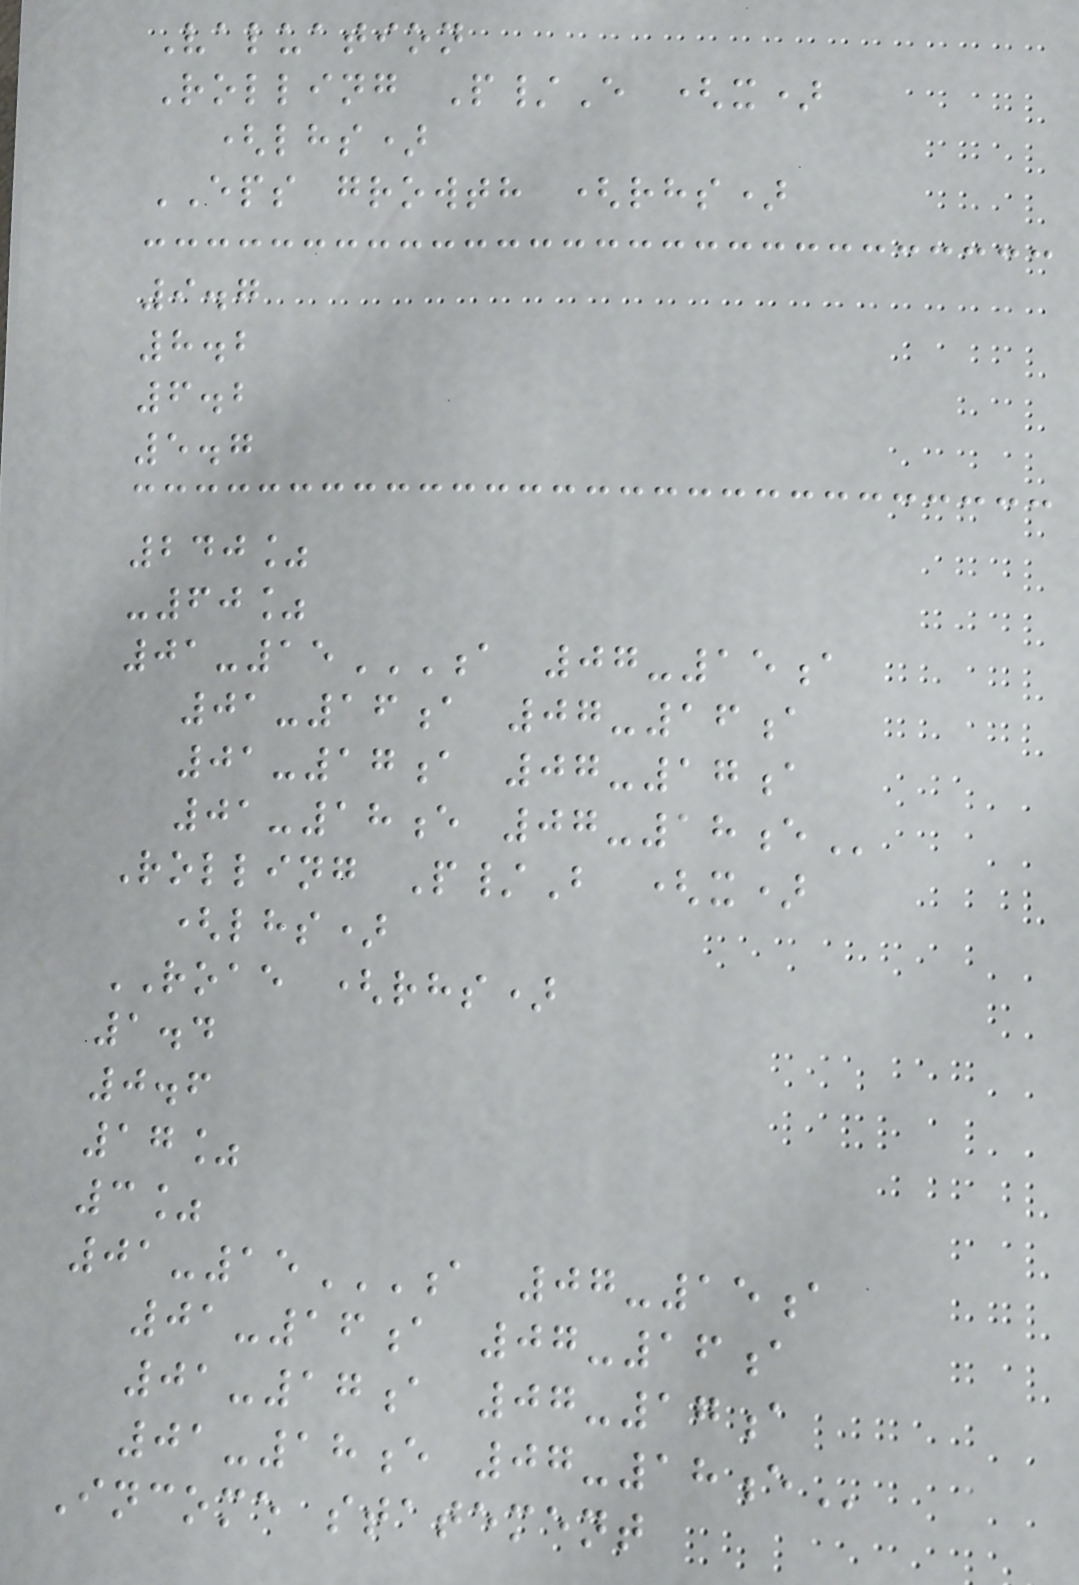Valuation
Rolling P/E (x)
(lhs)
EPS growth (rhs)
9.7
8.2
6.2
5.7
240%
-60%
01-15A 07-15A
01-16A 07-16A
01-17A 07-17A
01-18E 07-18E
Rolling P/B (x)
(lhs)
ROAE (rhs)
1.4
0.6
17%
3%
01-15A 07-15A
01-16A 07-16A
01-17A 07-17A
01-18E 07-18E
Income statement
